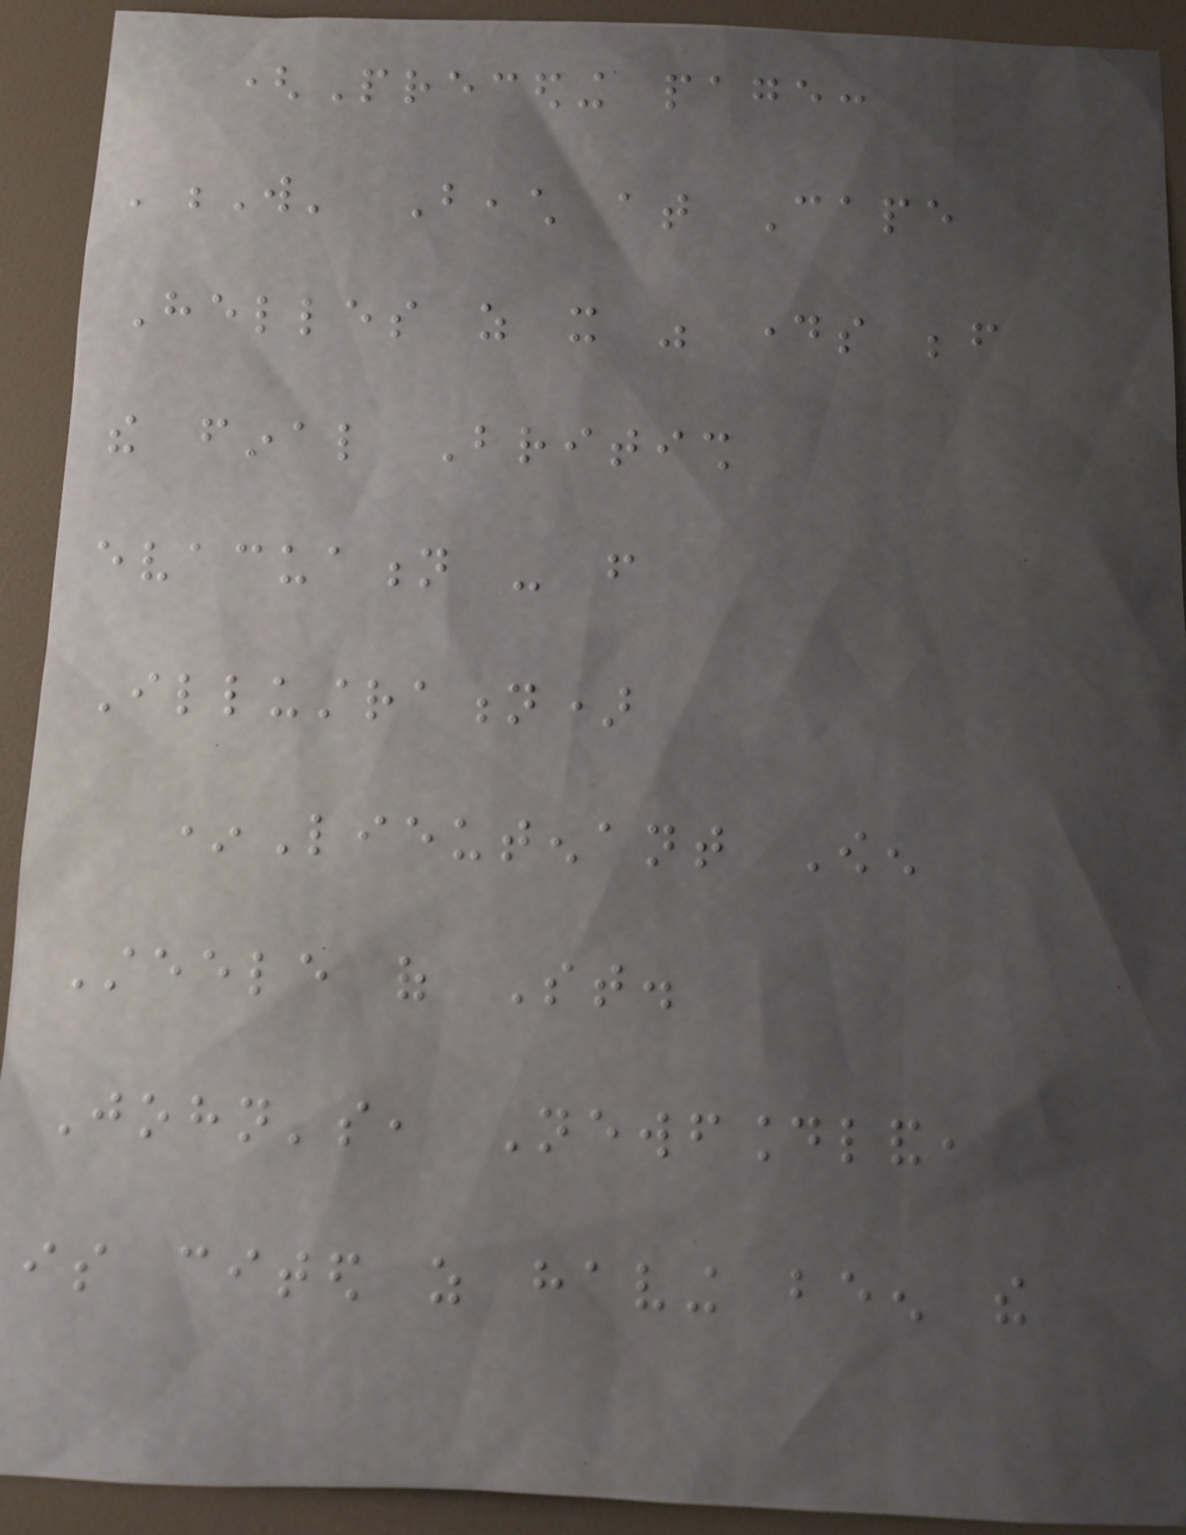(Preceding page:
'W' Beach at Cape
Helles as it was days before
the final British
evacuation - from
Illustration)
*Lieutenant Owen
Steele of St.
John's, Newfoundland,
is cited as having been the
